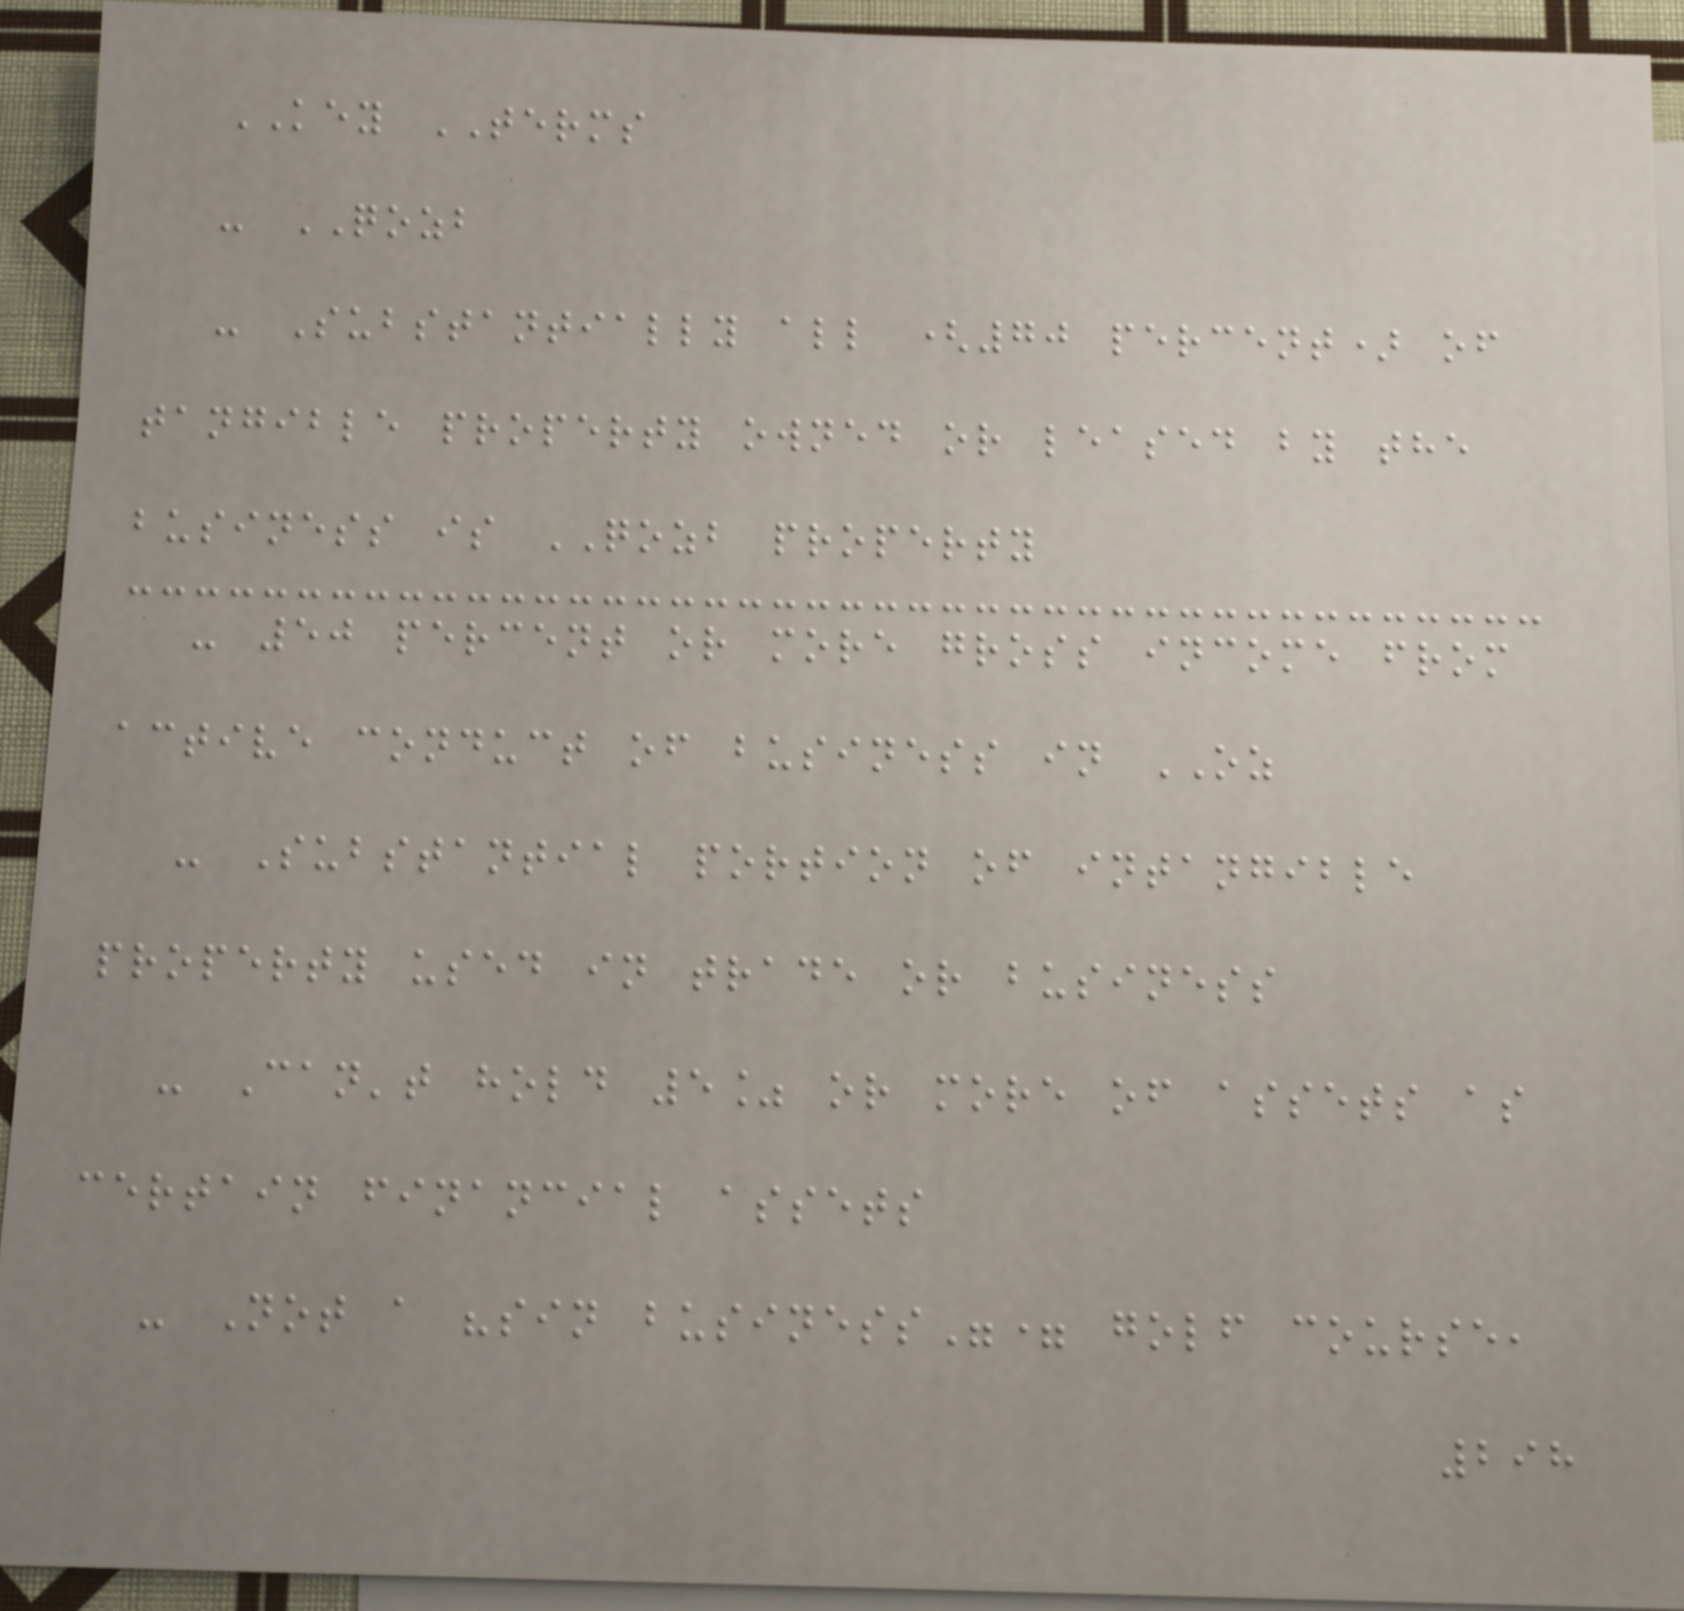KEY TERMS
- QOZB
- Substantially all (70 percent) of
tangible property owned or leased by the
business is QOZB property
- 50 percent or more gross income from
active conduct of business in OZ
- Substantial portion of intangible
property used in trade or business
- Can't hold 5% or more of assets as
certain financial assets
- Not a "sin business"= golf course,
298
